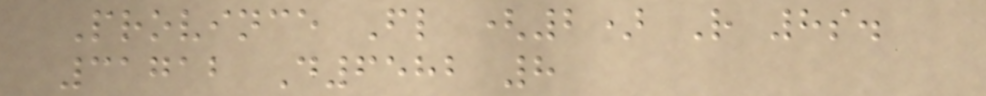Province Fl (2) R 8s.
31712 D6582 8
